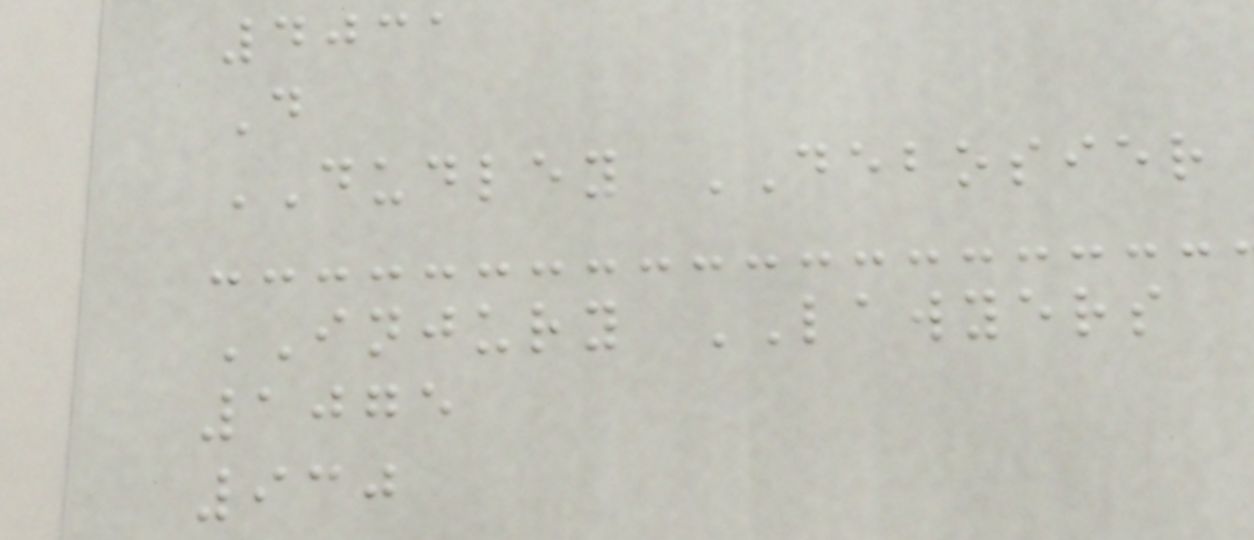4031
D
DUDLEY DEBOSIER
INJURY LAWYERS
1075
930
